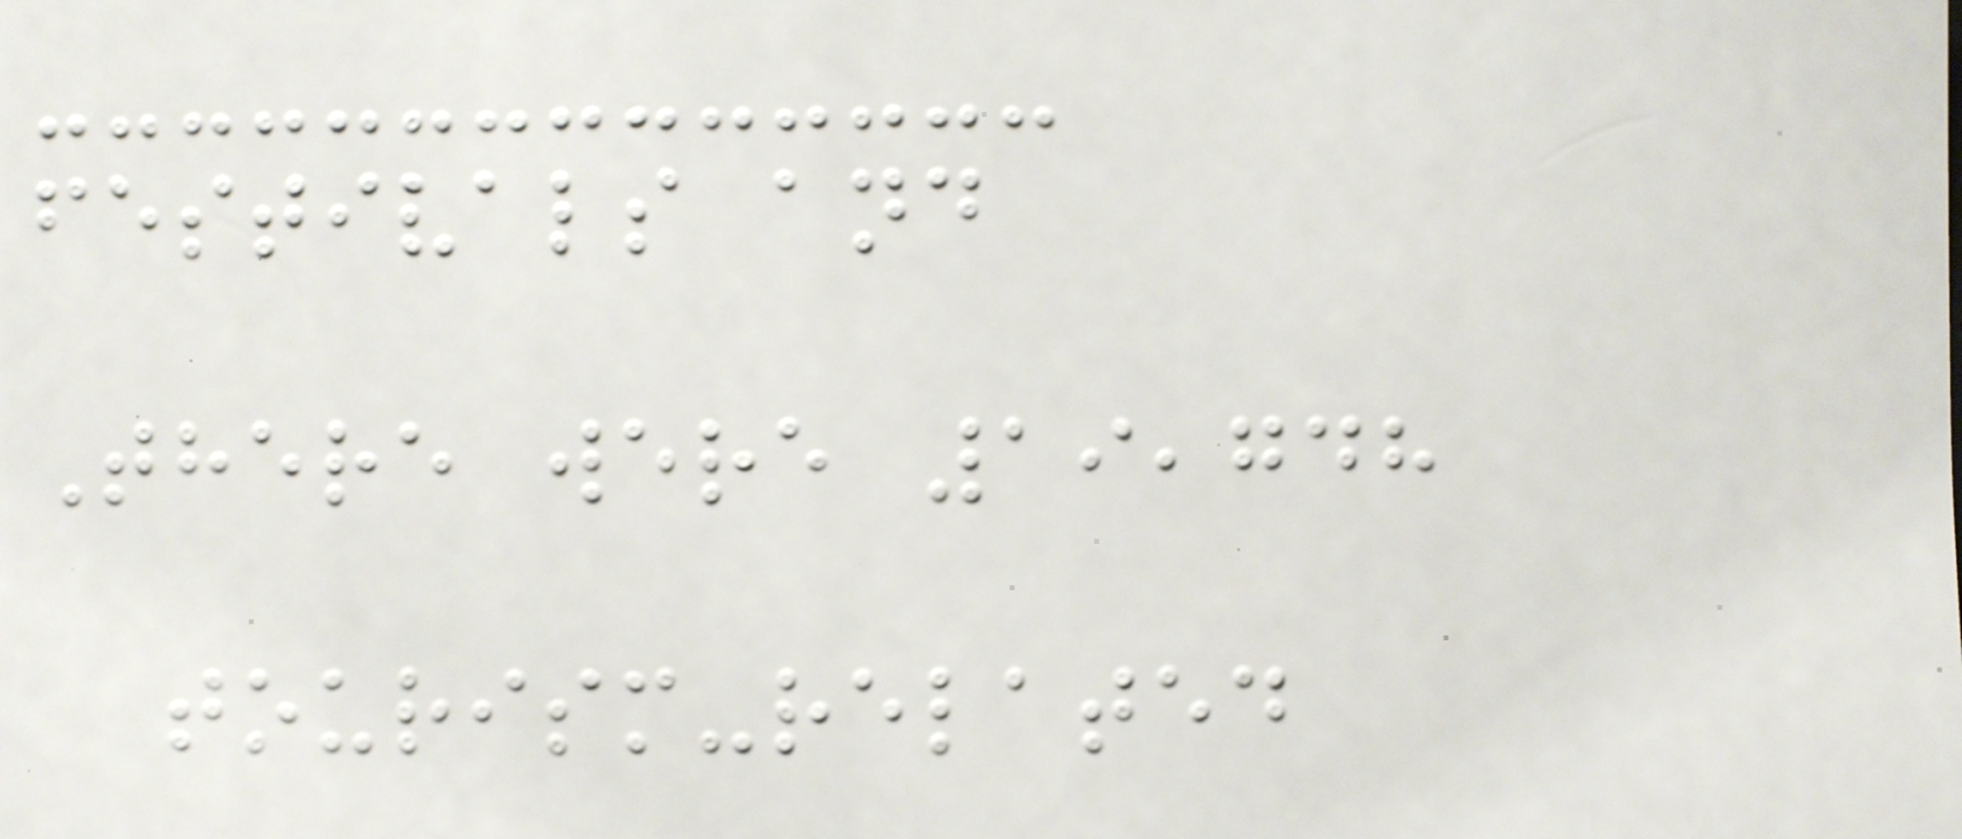festivals and
There were 19,748
tourism-related
